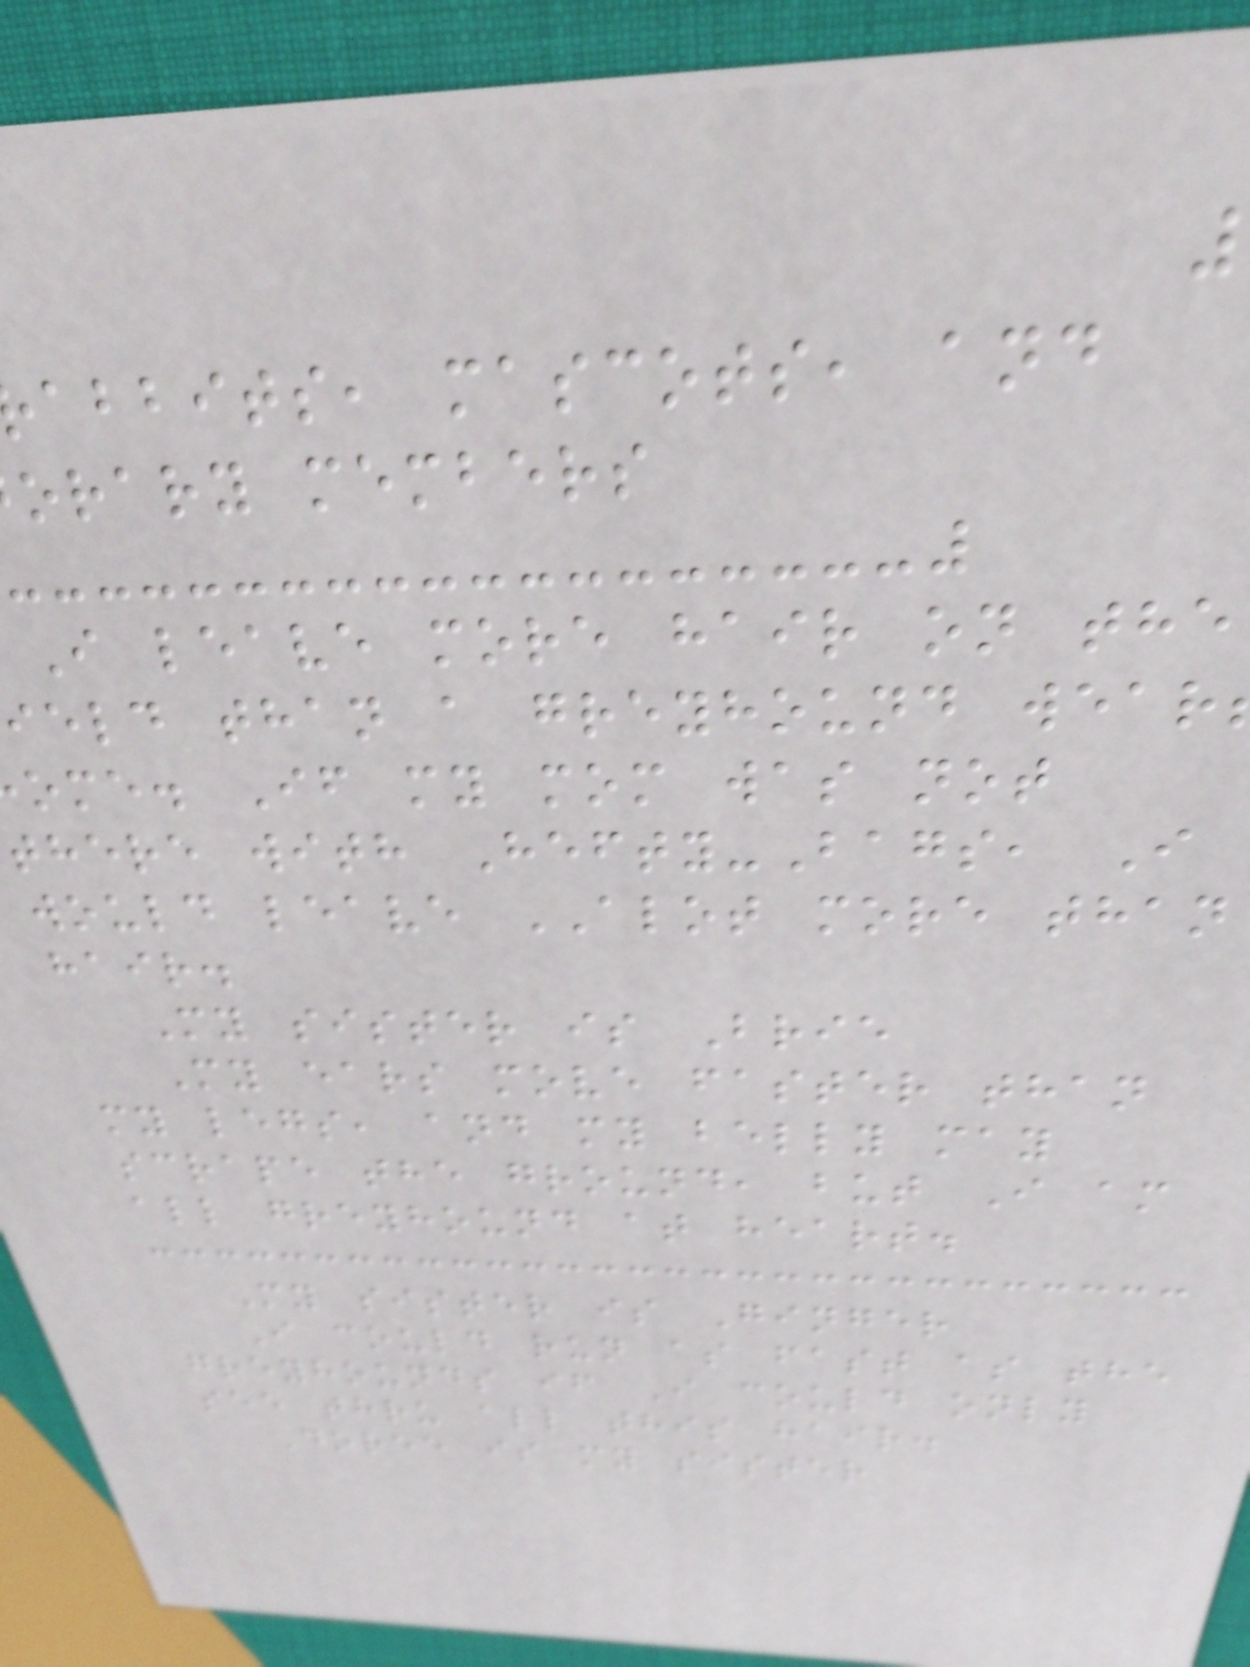abbits, mascots, and
orary members
I leave more hair on the
ield than a greyhound wear
ome. If my mom was not
there with Hefty-Bags, I
would leave ALOT more than
hair.
My sister is Brie
My ears move faster than
my legs, and my belly may
scrape the ground, but I am
all greyhound at heart.
My sister is Ginger
I could run as fast as the
greyhounds if I could only
see thru all this hair.
Doree is my sister
